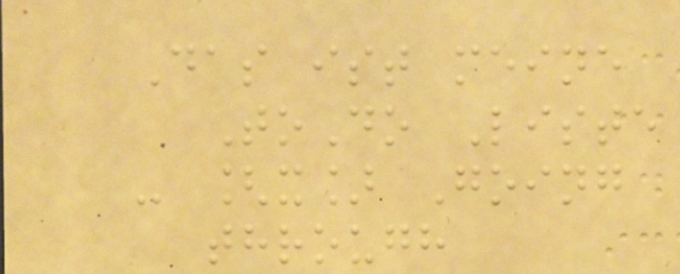Das ist meine
ToDo Liste
- [x] Going
through
